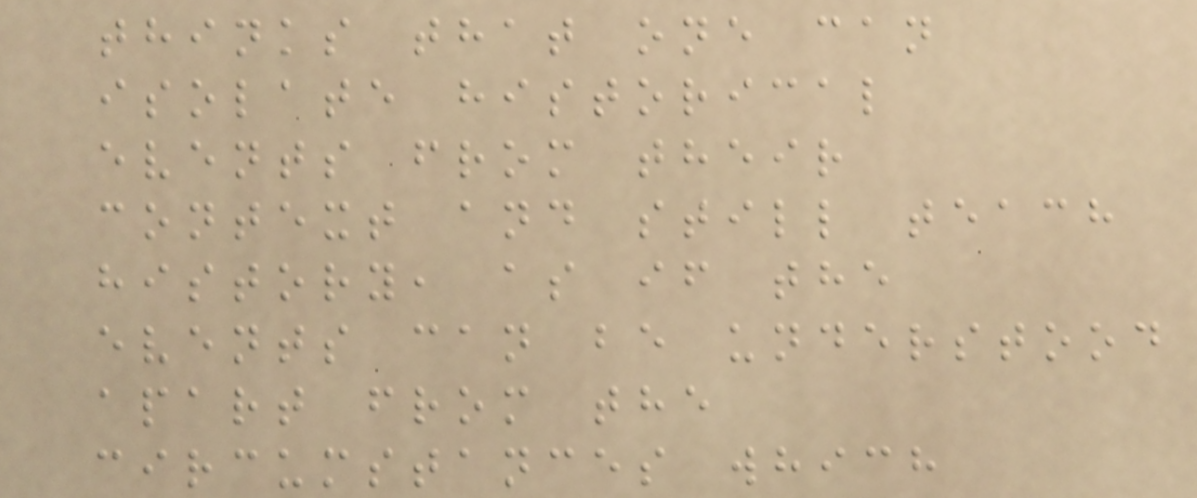thinks that one can
isolate historical
events from their
context and still teach
history, as if the
events can be understood
apart from the
circumstances which
